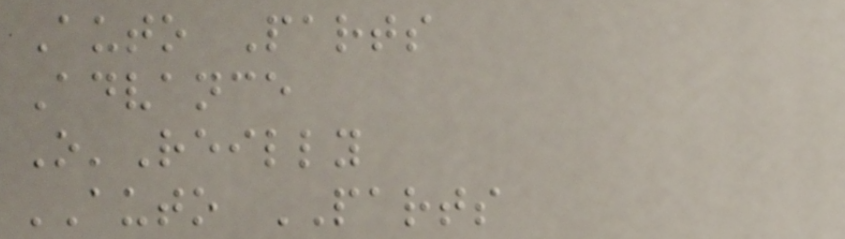Auto Parts
Advance
O'Reilly
AUTO PARTS
